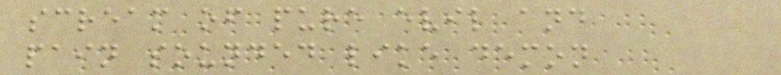scream of pure evil and
pain sounded like demon
